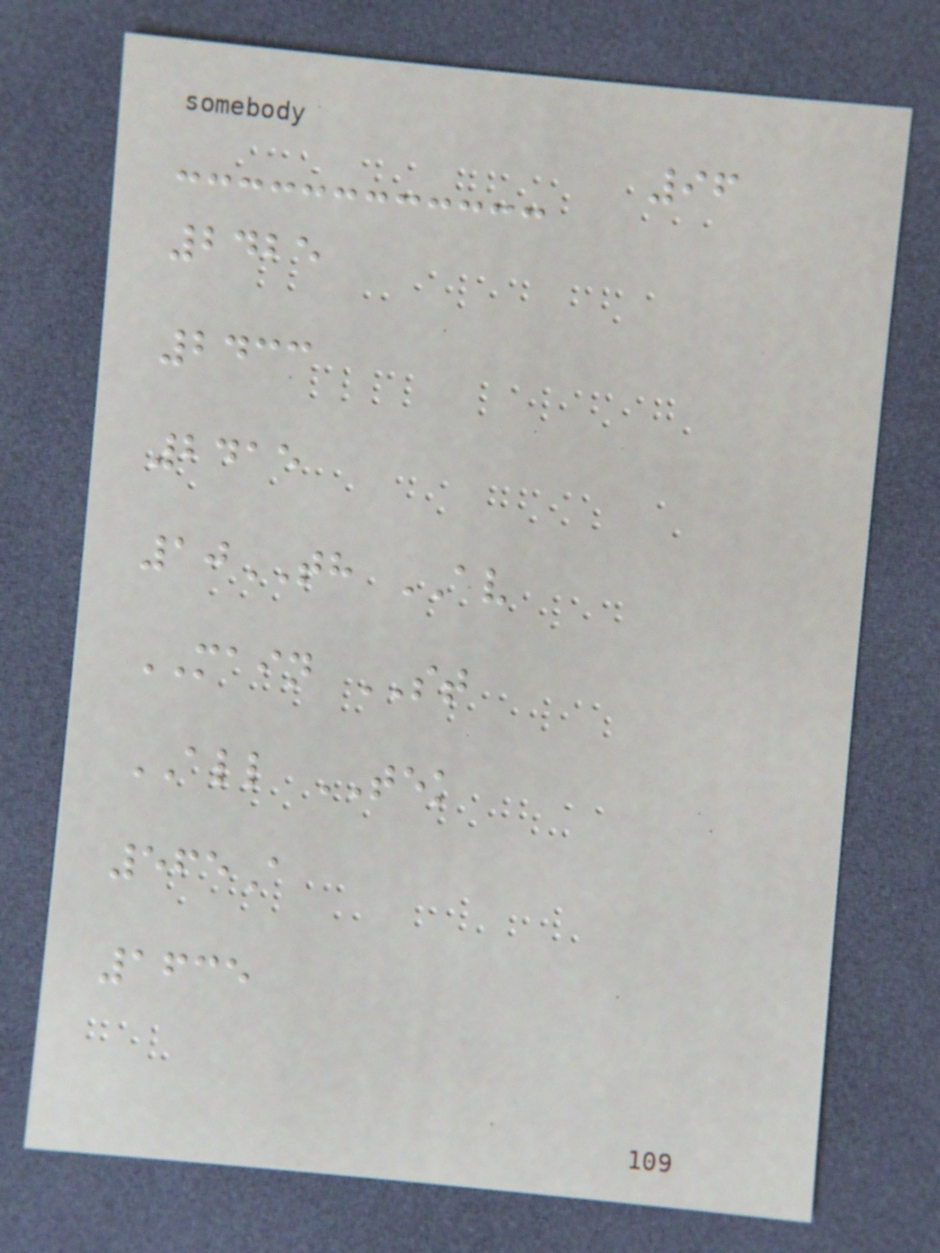96
2425
2433
2415
10TH AV
MAIN ST
ALL TEK
565A
1635
